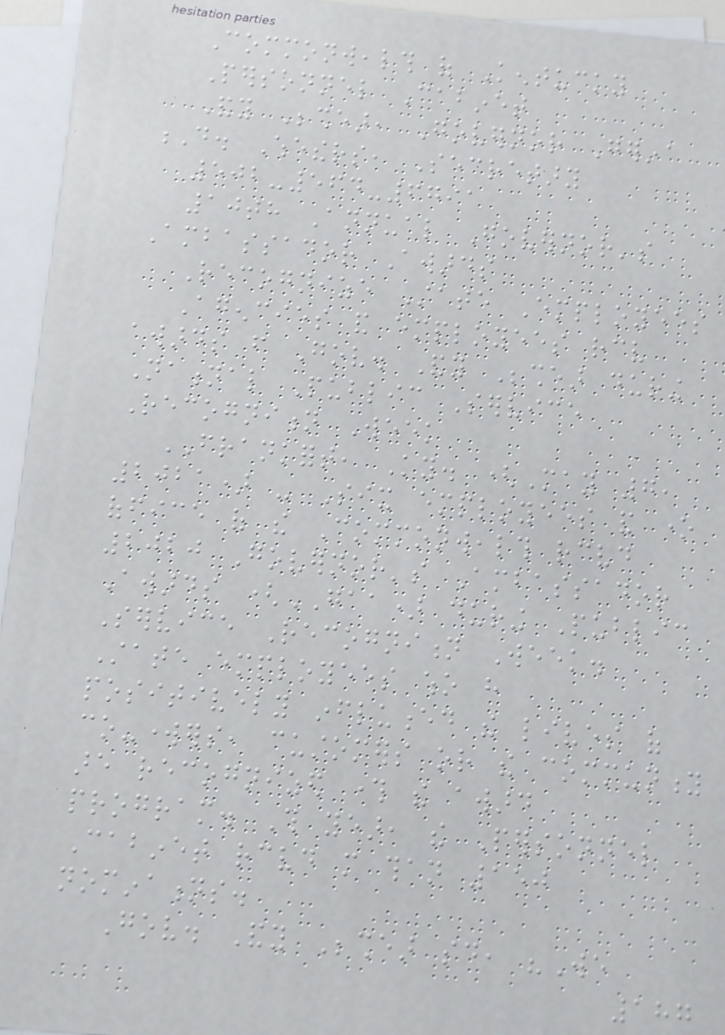Commonwealth of Kentucky
Personnel Cabinet
Andy Beshear, Governor Gerina
D. Whethers, Secretary
502-564-6791
10th Annual Governor's
Ambassador Awards
Recognize State Employees
Agencies and employees receive
awards from Gov. Andy Beshear during
National Public Service
Recognition Week
FRANKFORT, Ky. (May 7,
2021) - Six employees and one
office of the Commonwealth received
2020 Governor's Ambassador
Awards (GAA) during Public
Service Recognition Week.
State employees who have
positively influenced the lives of
co-workers, customers or the community
are recognized through the award
program. This year, the Personnel
Cabinet received more than 150
nominations.
Gov. Andy Beshear said, "We
187
